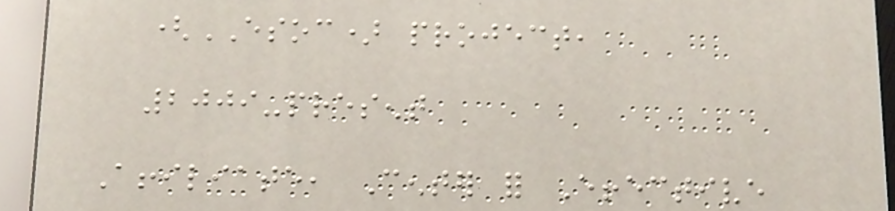(ESOC) project,
2009-present
Affiliate, Center for Effective
